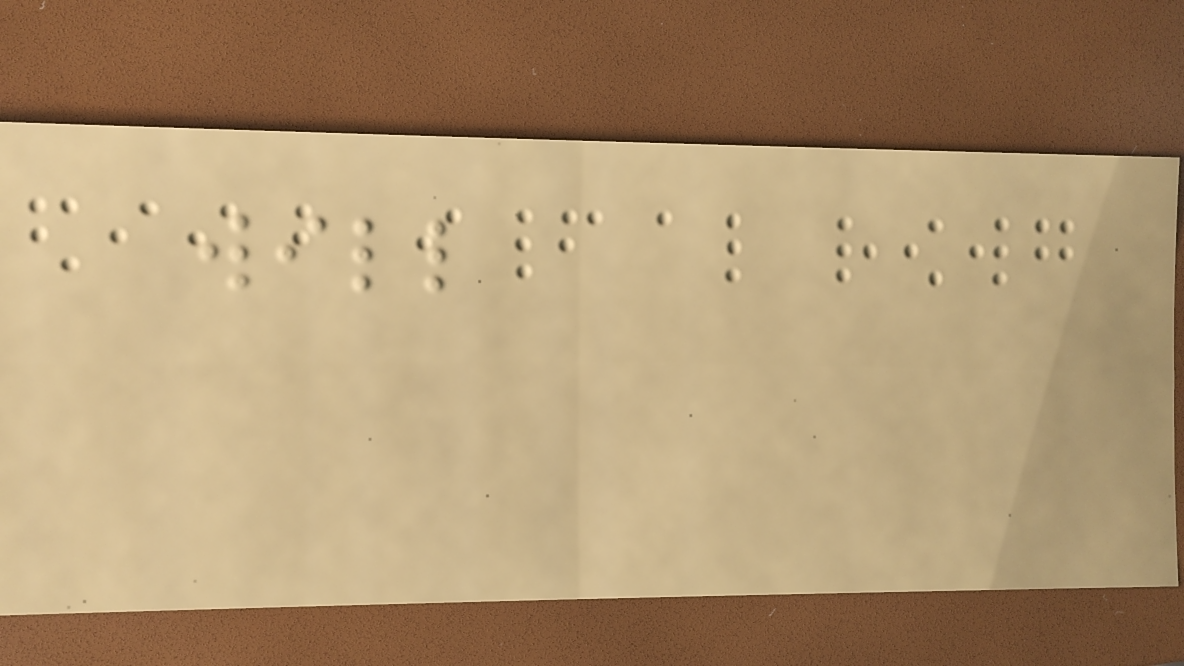will
